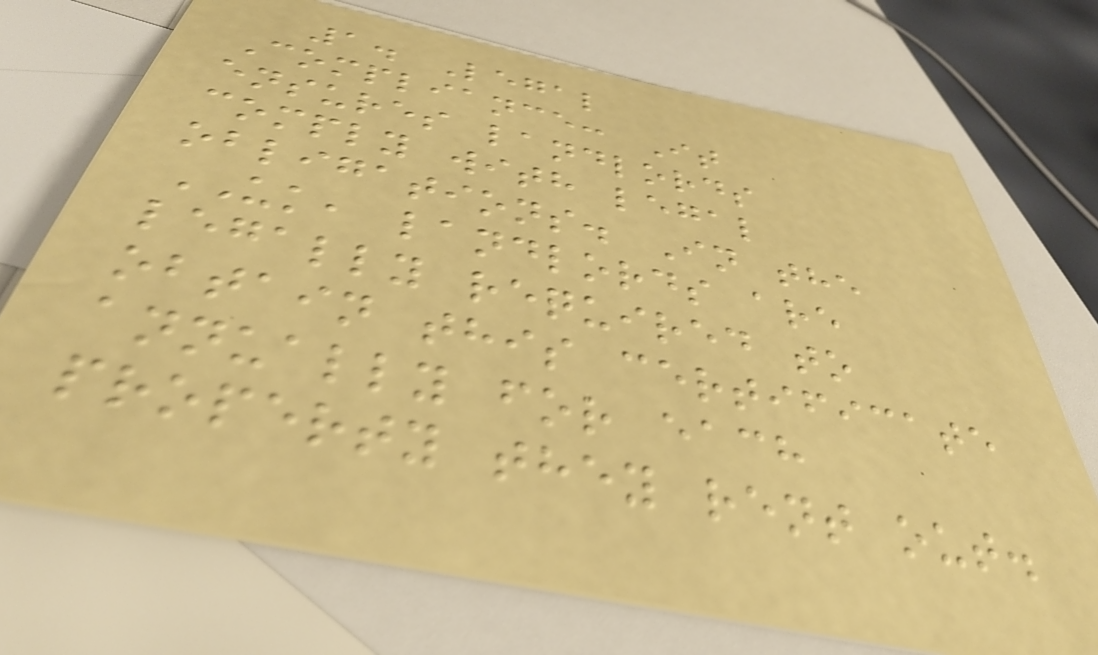1. Legal
Compliance: It
ensures landlords
comply with legal
obligations. In the
UK, landlords are
legally required to
obtain this certificate
annually for each
property they rent out.
